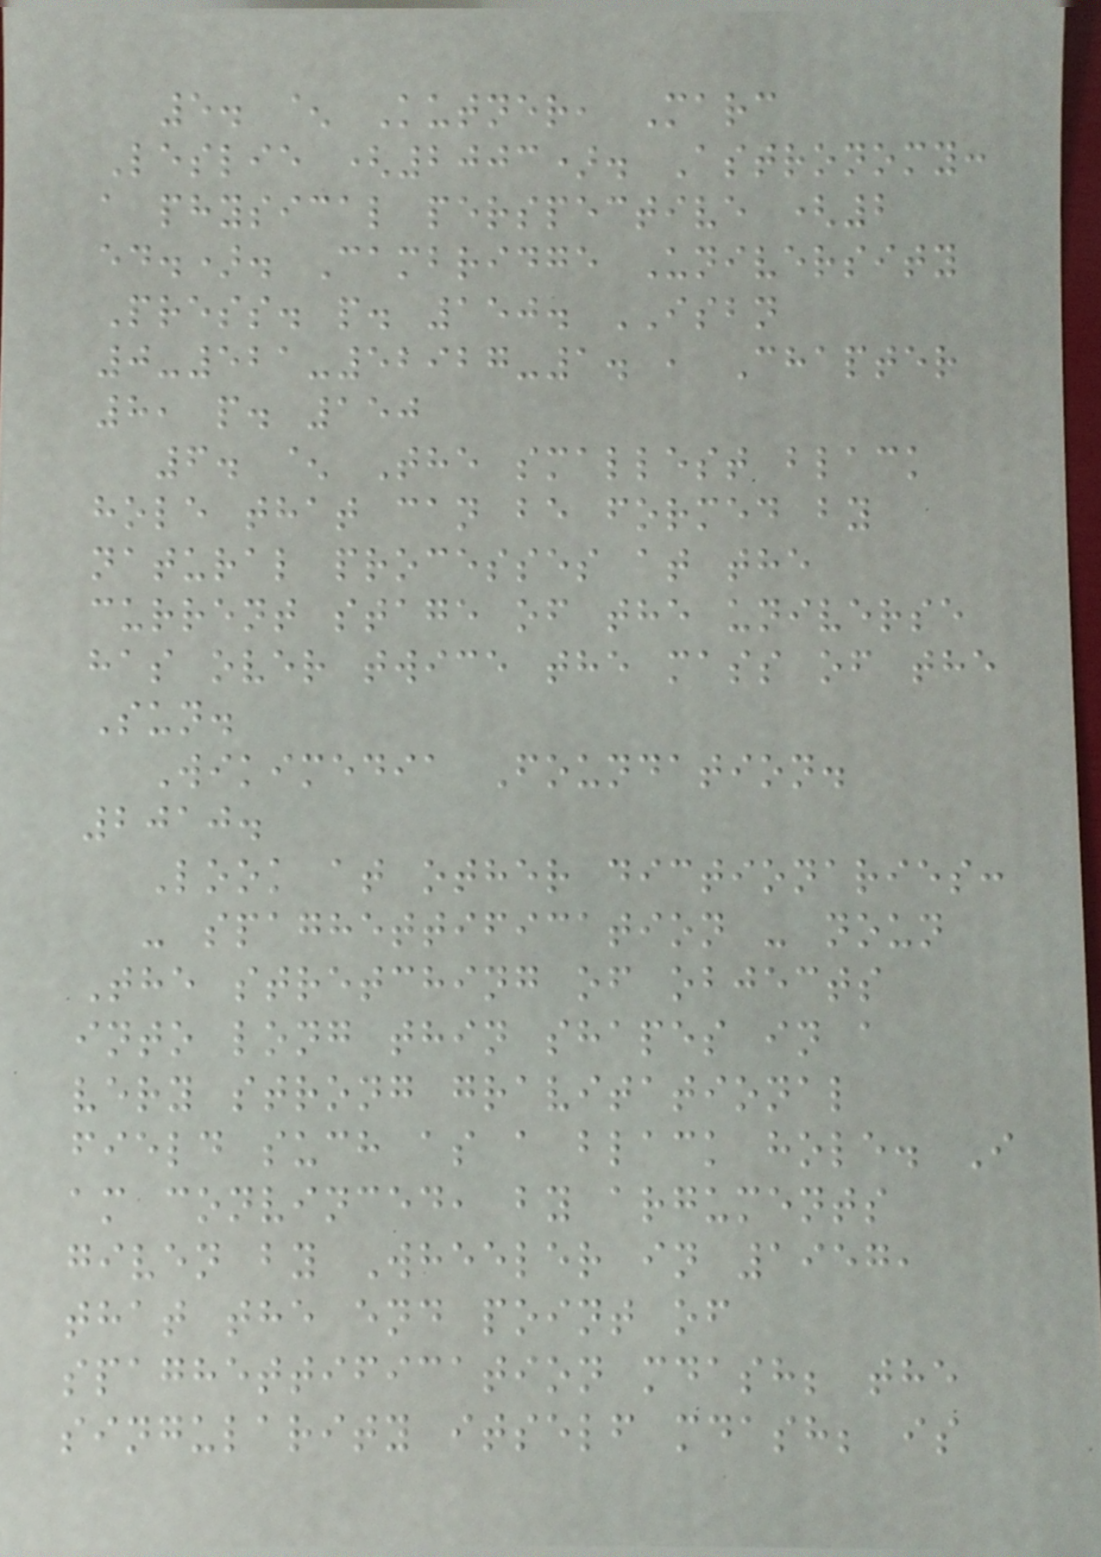5. ^ Kutner, Marc
Leslie (2003). Astronomy:
a physical perspective (2
ed.). Cambridge University
Press. p. 150. ISBN
0-521-52927-1. , Chapter
8, p. 150
6. ^ The smallest black
hole that can be formed by
natural processes at the
current stage of the universe
has over twice the mass of the
Sun.
Wikimedia Foundation.
2010.
Look at other dictionaries:
- spaghettification - noun
The stretching of objects
into long thin shapes in a
very strong gravitational
field such as a black hole. I
am convinced, by arguments
given by Wheeler in 1957,
that the end point of
spaghettification mdash; the
singularity itself mdash; is
